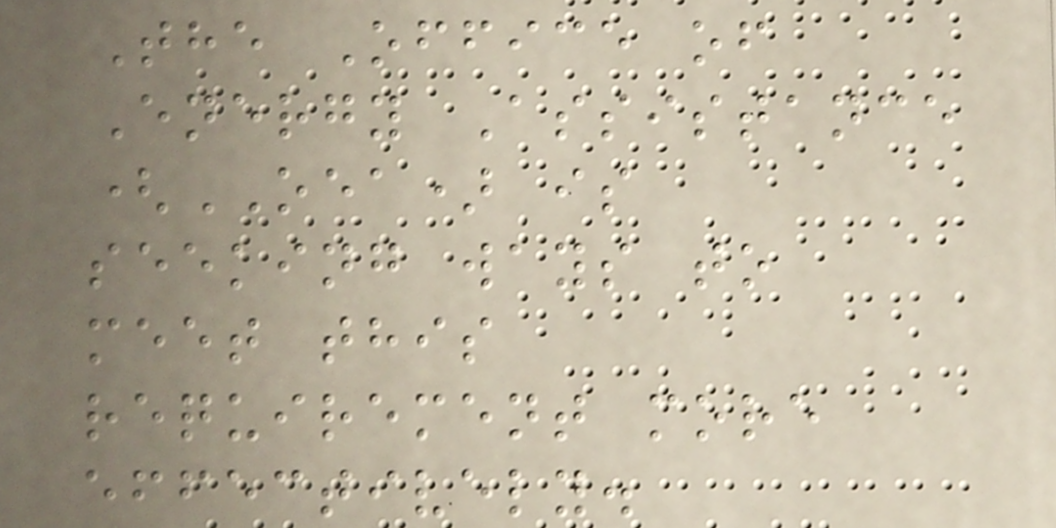The Office of
Energy Assistance
(OEA) is
seeking ways to
meet this
requirement more
effectively.
